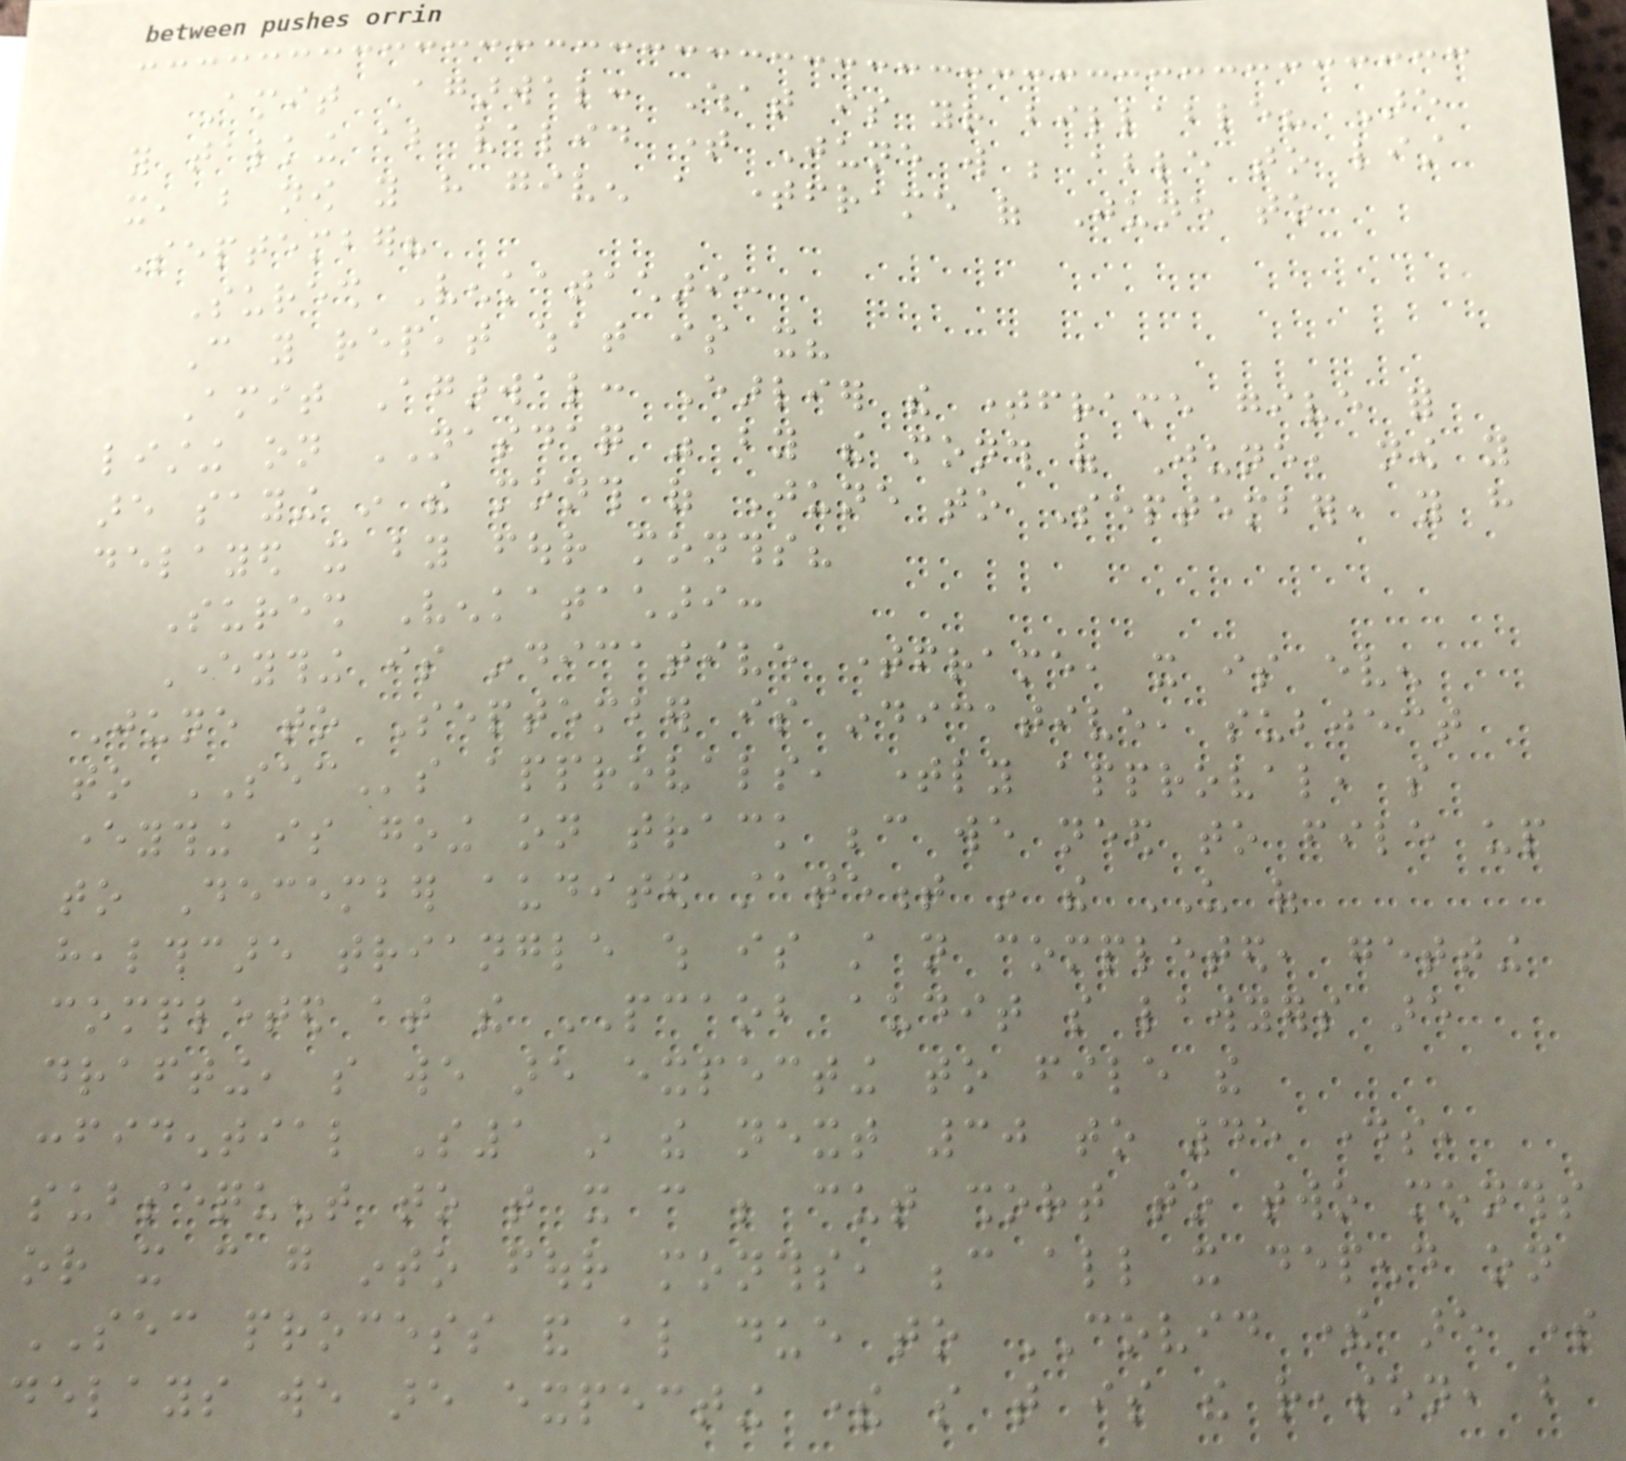Amit Agarwal: What is your billable? Are
you talking about valid time June will be able to list
it, but now you have given a timeframe of June to
September?
Suresh Venkatachari:
Can you repeat what is it?
Amit Agarwal: Earlier the timeframe give for
listing on NASDAQ was by the month of June, now you
are saying in the month of June to September, you have
delayed it by four months?
Suresh Venkatachari:
Everything is indicative timeframe, it is even
June to September is indicative, subject
to SECs approvals, timely approval, so
everything is going on track because we need to file up
to December audited statement in the US of
healthcare triangle which is still not completed, getting
completed at the PCAOB audit so lawyers are
drafting, so we are expecting to file the
confidential S1 in the next 30 to 45 days,
subsequent to that it can be cut short to two months
or it can go into four months, because all it depend on
SEC process and also due to COVID there are some
delays we are expecting there so that is the reason, but
